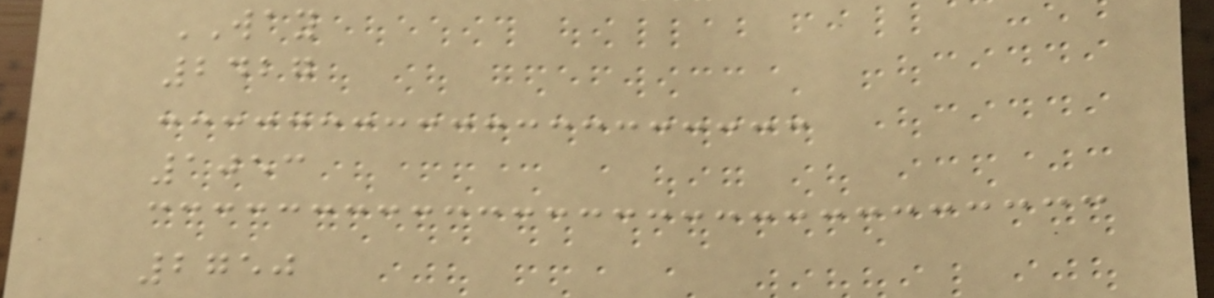WAY
2427
1053
2750
